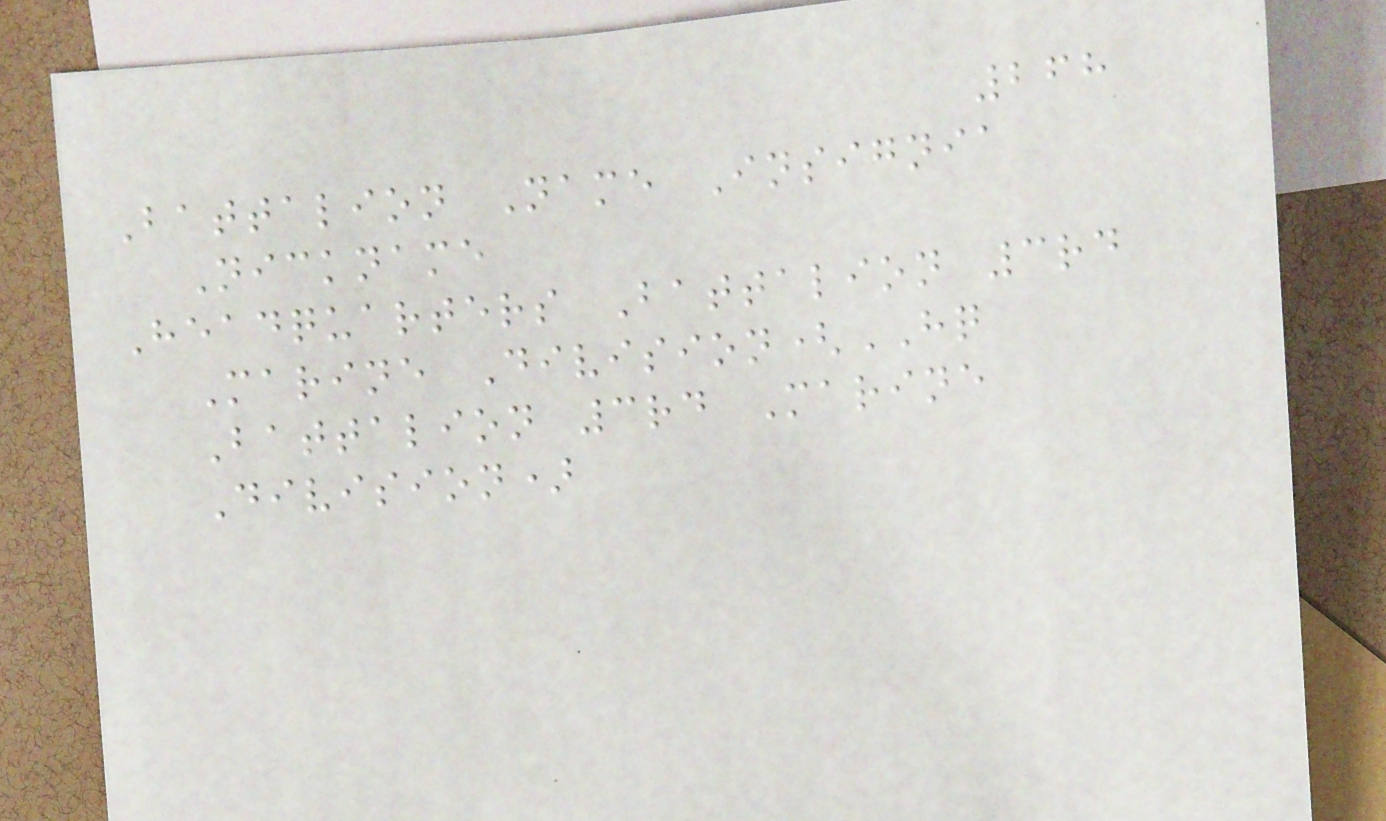268
Battalion Name Insignia
Nickname
Headquarters Battalion 3rd
Marine Division(HQ
Battalion 3rd Marine
Division)
